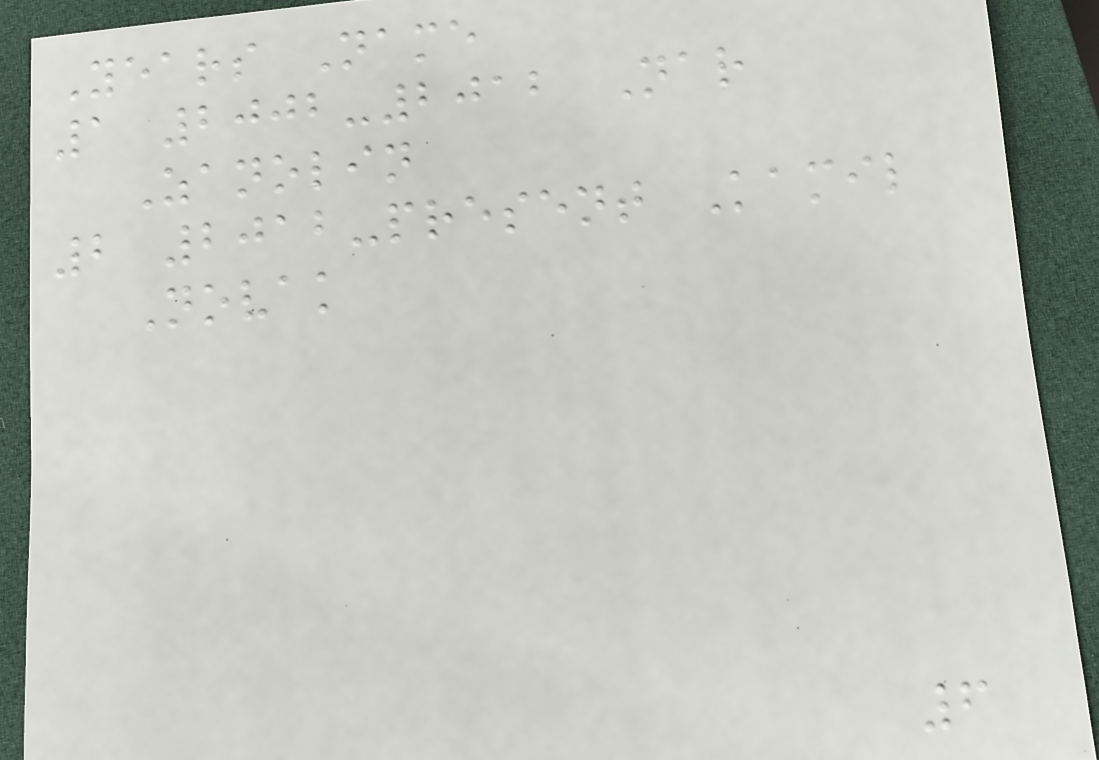Years Name
1 2002-2012 Nar
Zanolin
2 2012-present Kamil
Novak
6
